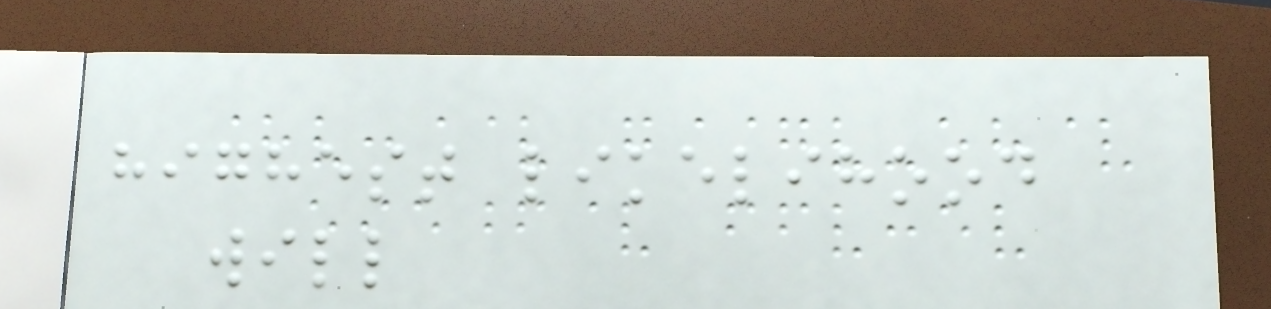highest likelihood
will
